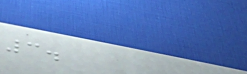3.
